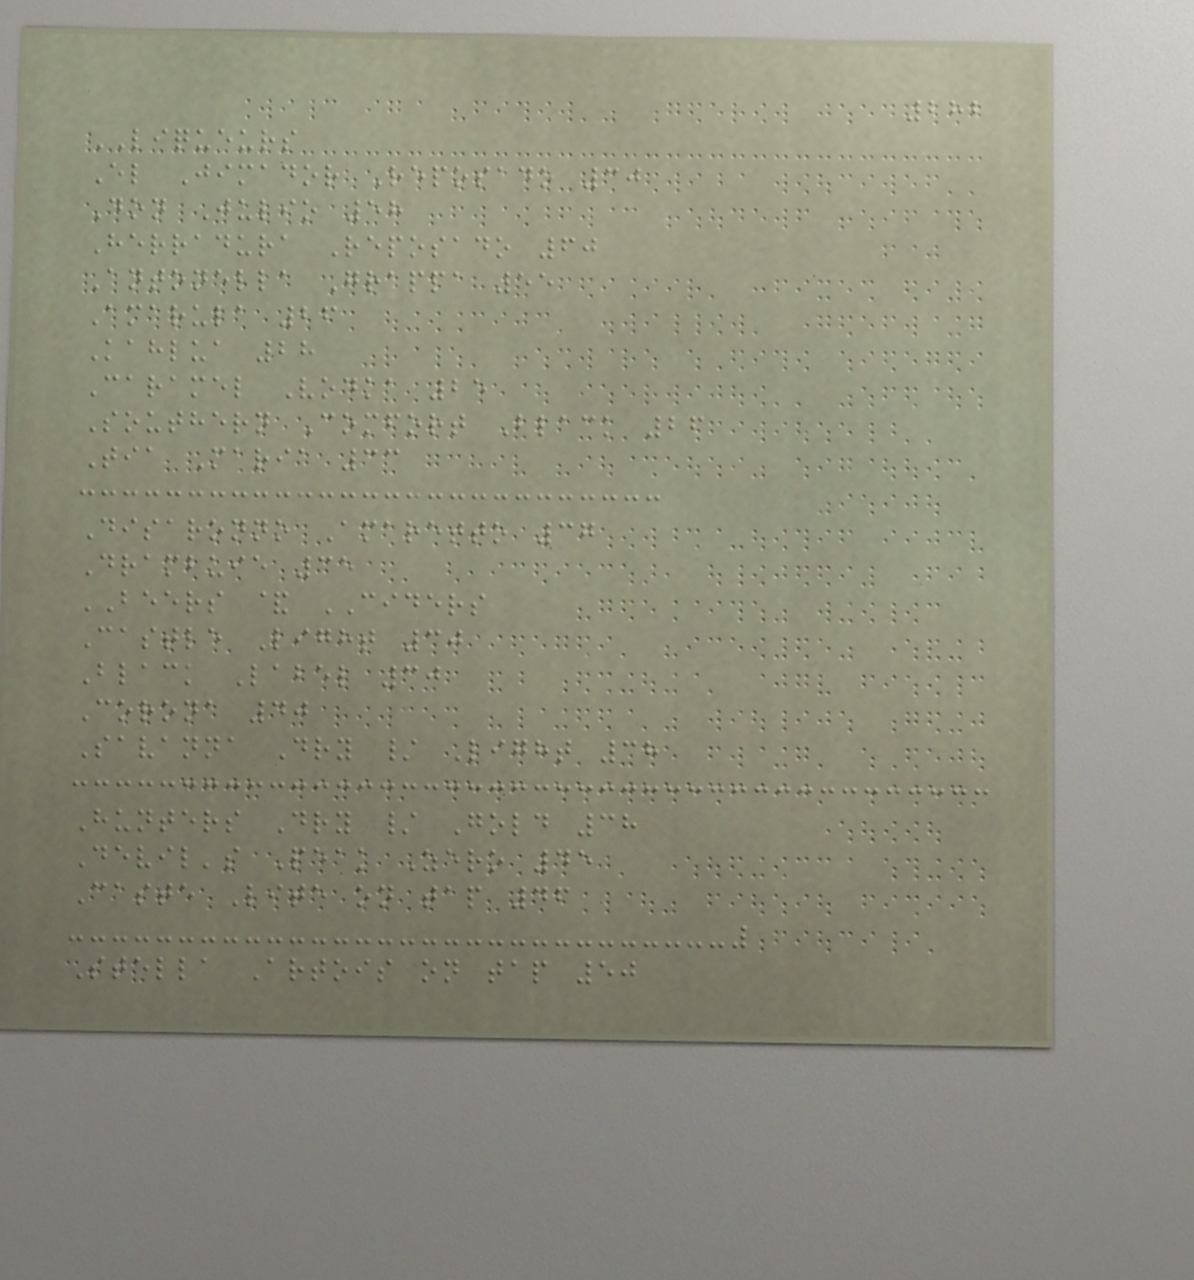282
LIQUEURS
El Jimador Reposado 30
Don Julio 58
Herradura Reposado 60
Antonella Grappa 55
Amarula 26
Kahlua 28
Caramel Vodka 25
Southern Comfort Black 26
Tia Maria 33
Disaronno Amaretto 37
Drambuie 35
BEERS & CIDERS
Castle Light 30
Black Label 30
Corona 40
Savanna Dry / Light 38
Hunters Dry / Gold 38
Devil's Peak Zero 45
Caste Lite on tap 46
Stella Artois on tap 50
